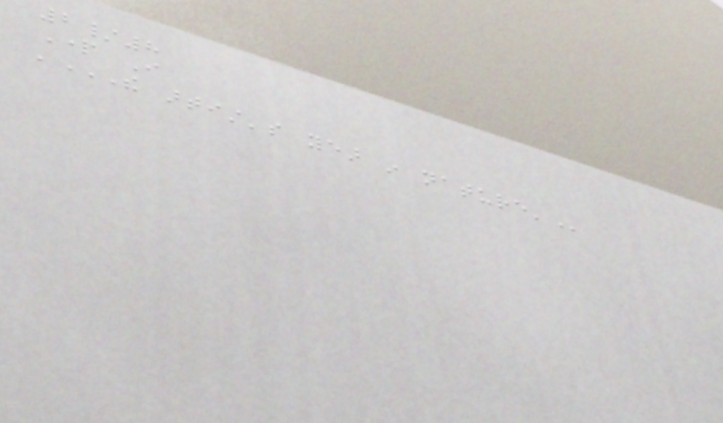2/8
Part I
'THE ARTIST'S YEAR IN NATURE'
